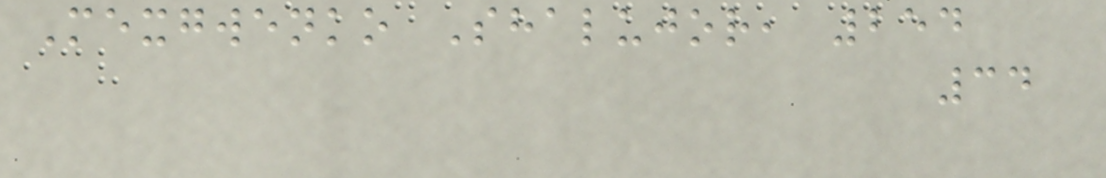Mexgwenko Shalujor, 254
34
